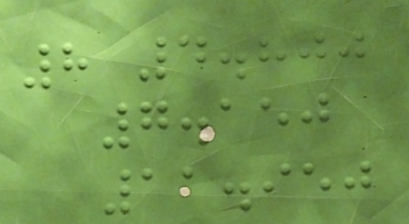8 4.800
7.150
11.950
